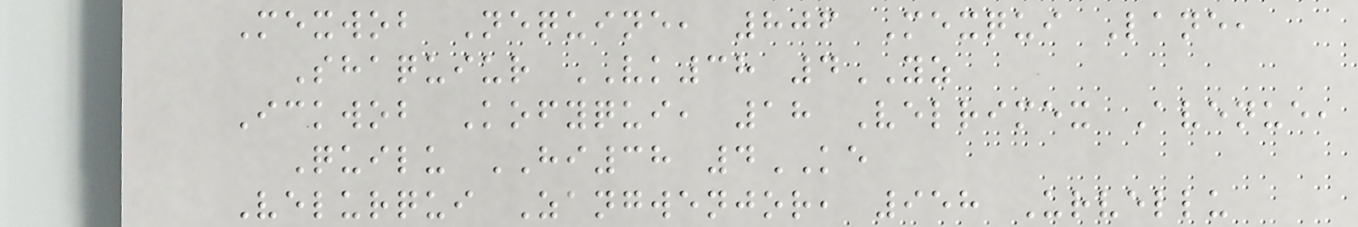Mexwob Nequine, 806 Mexqui Lane,
Shaquiur VK38 4YZ
Ickwob Kofyqui, 18 Velrimex Avenue,
Quilu HI38 4KE
Velurqui Zangwenjor, 958 Urvellu
